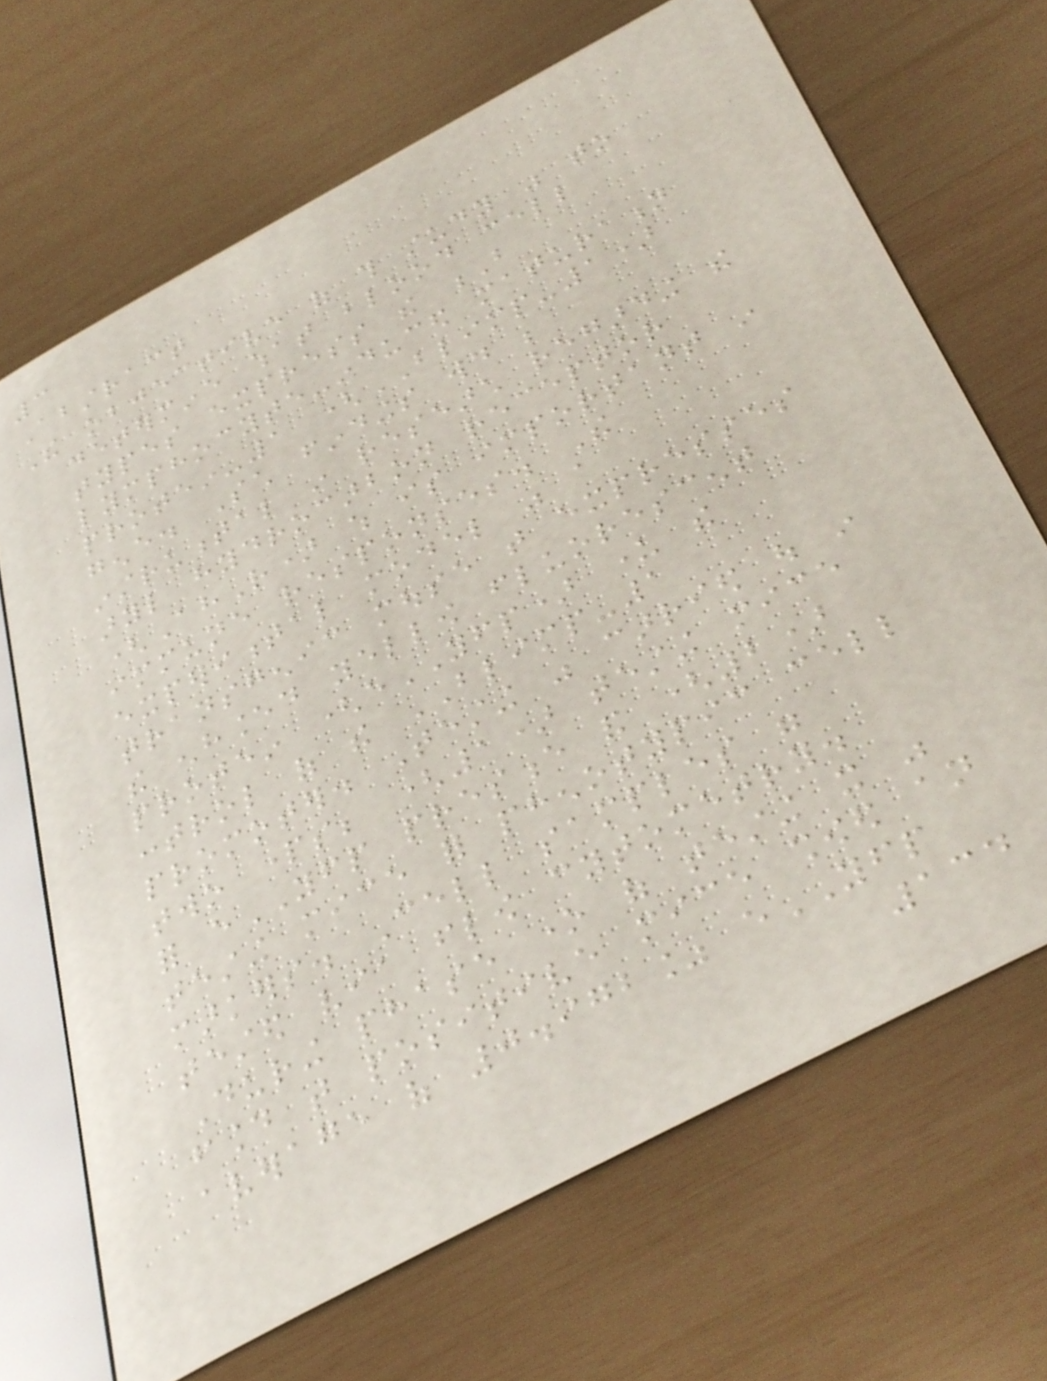3
Abstract
The objective of this study was to
determine what blood cell
types express the B
lymphocyte-induced maturation
protein-1 (BLIMP-1)
gene. Such findings would be
instrumental in research regarding the
aryl hydrocarbon receptor
(AhR) which is important in
immune responses. The
experimental model was a
transgenic mouse that expresses
the enhanced yellow fluorescent
protein (eYFP) under the
control of the BLIMP-1
promoter. Testing was carried out in
two parts; (1) testing mice
for eYFP presence and (2)
testing mice for phenotypic cell
markers. Cell samples were
tested via flow cytometry.
During phase one of testing it was
found that positive mice showed an
average of 0.972% eYFP
134
